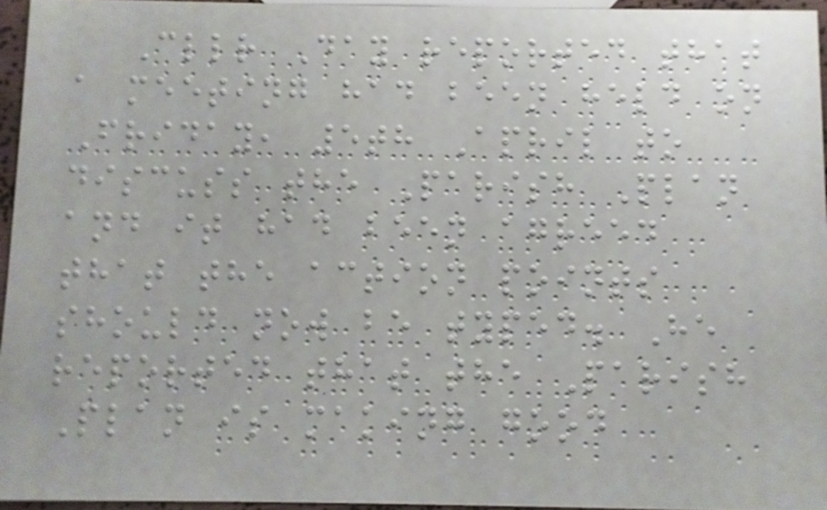Cllr Day reported that
a meeting had been held on
Friday, 5th April to
discuss the Parish Plan
and it had been agreed
that the action points
should now be typed. He
reported that the Parish
Plan is making good
